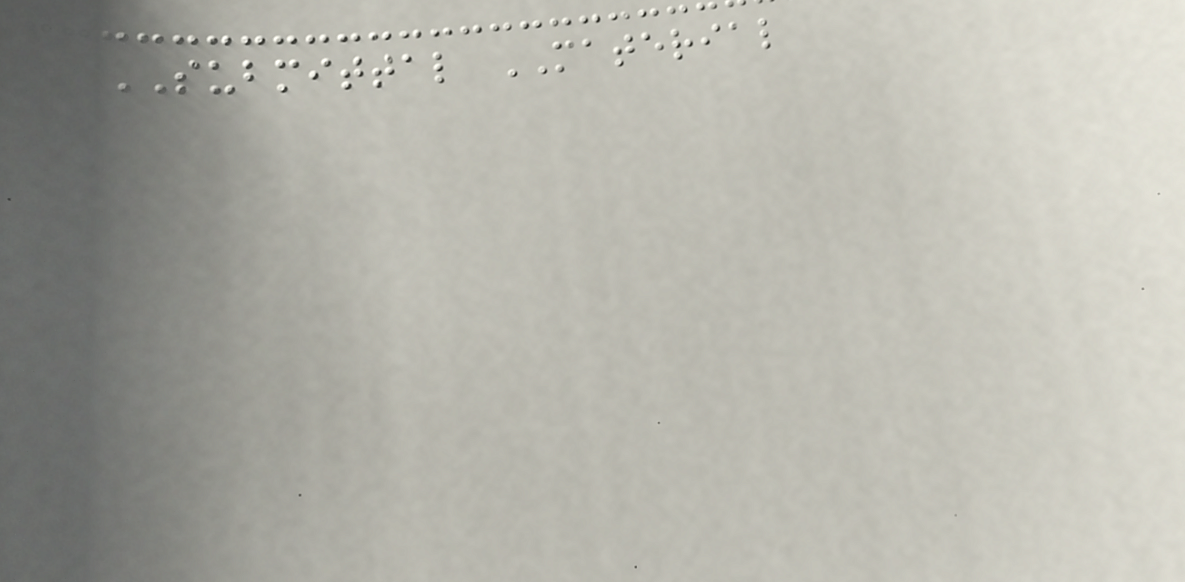SUBMITTAL MATERIAL
